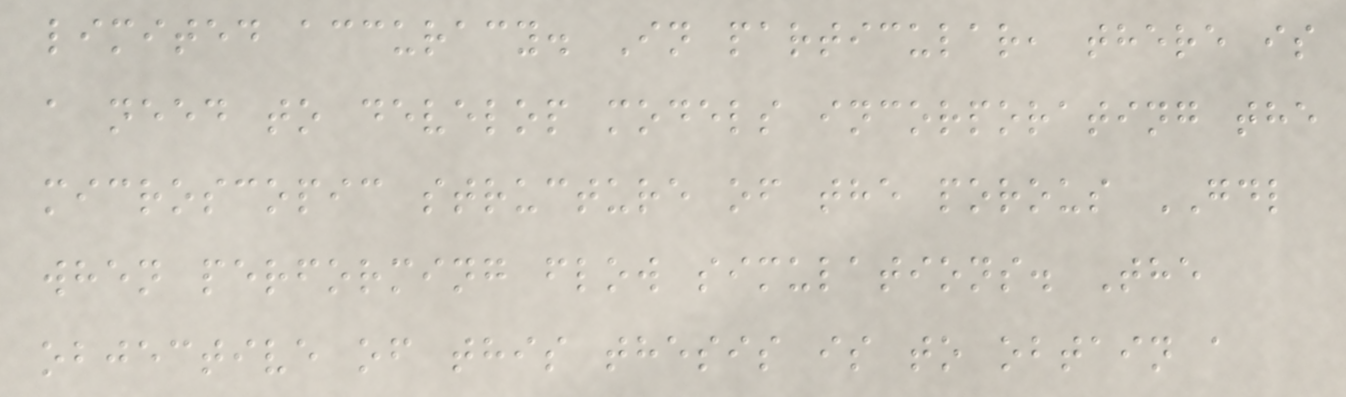limited accuracy. In particular, there is
a need to develop models incorporating the
microscopic structure of the porous GDL
when performing flow simulations. The
objective of this thesis is to obtain a
